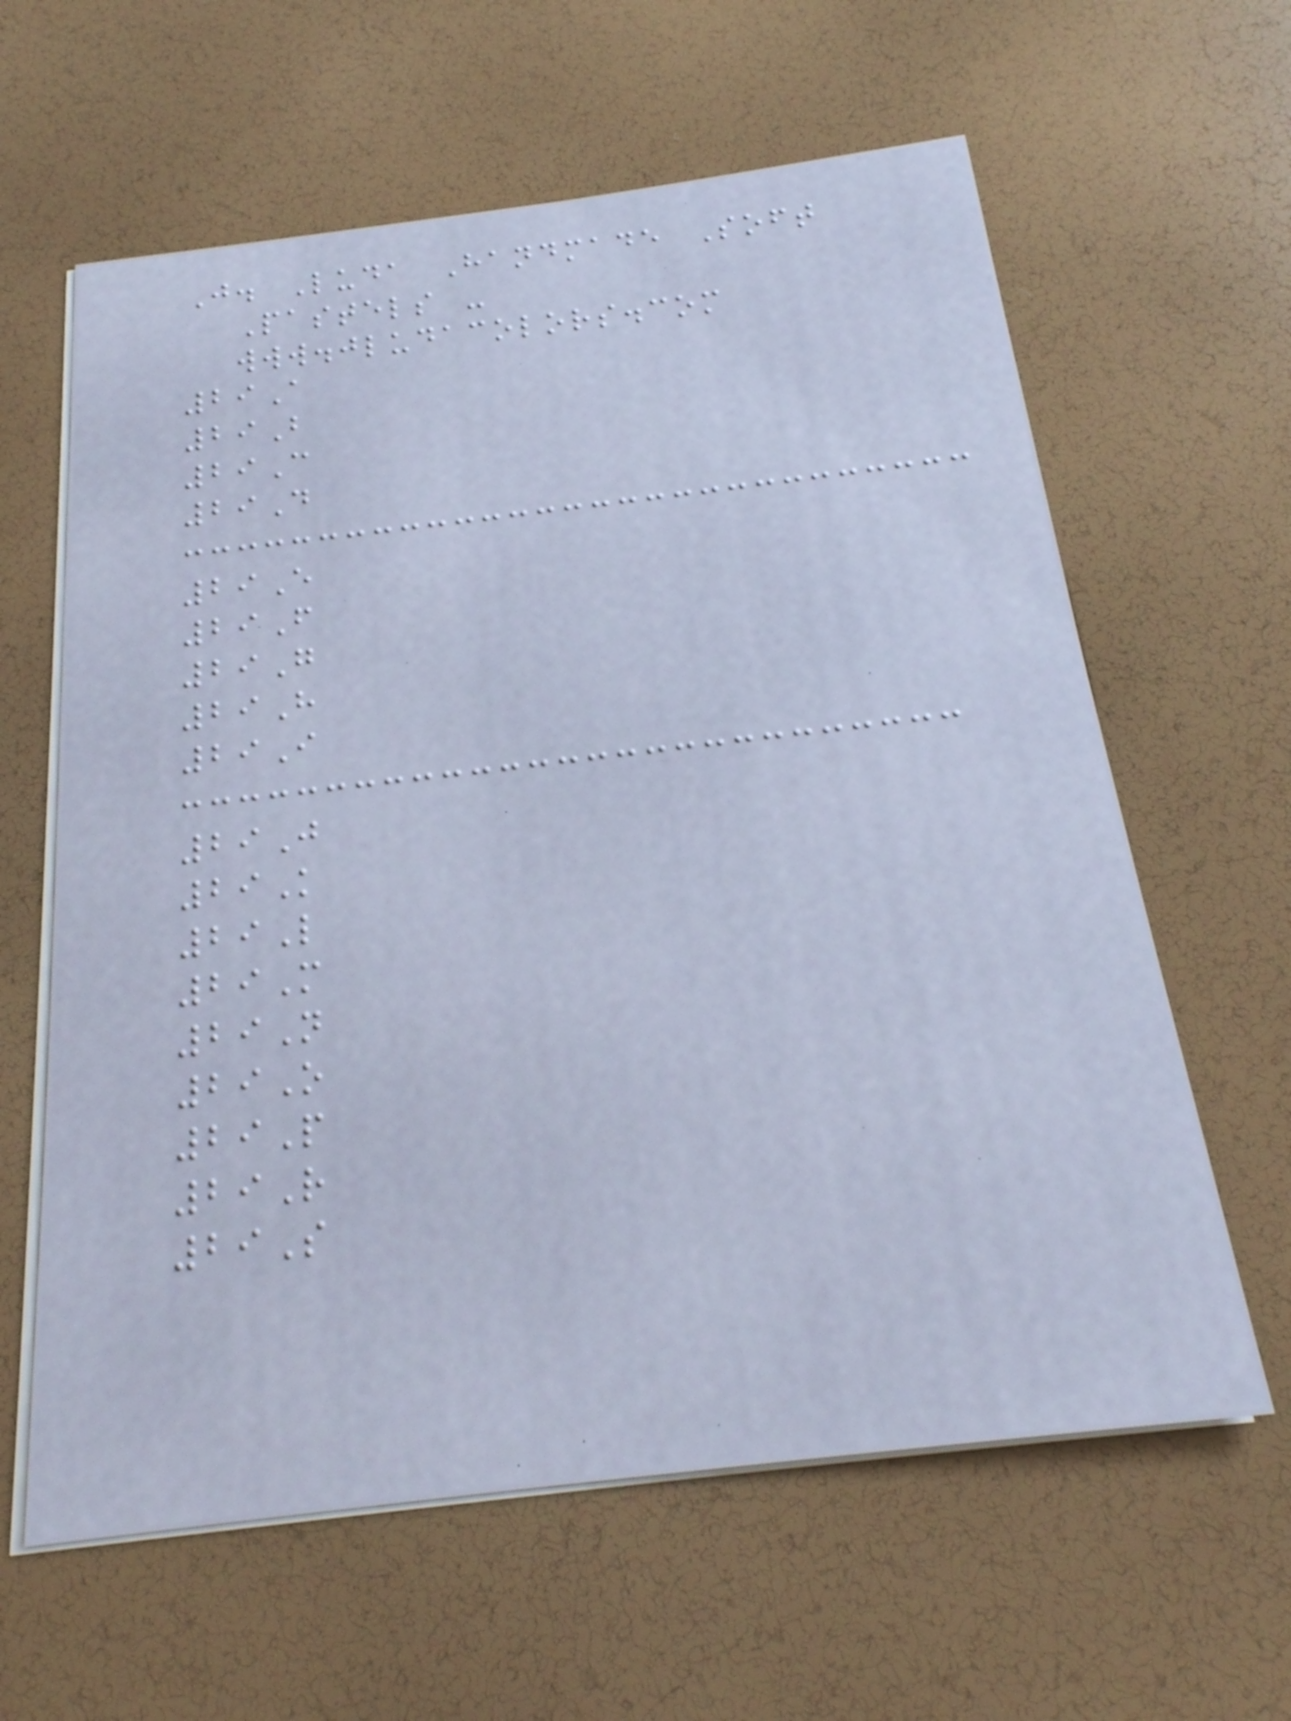J. Luda Handmade Soft
Pastels -
www.jludacolors.com
29A
29B
29C
29D
29E
29F
29G
29H
29I
29J
29K
29L
29M
29N
29O
29P
29R
29S
